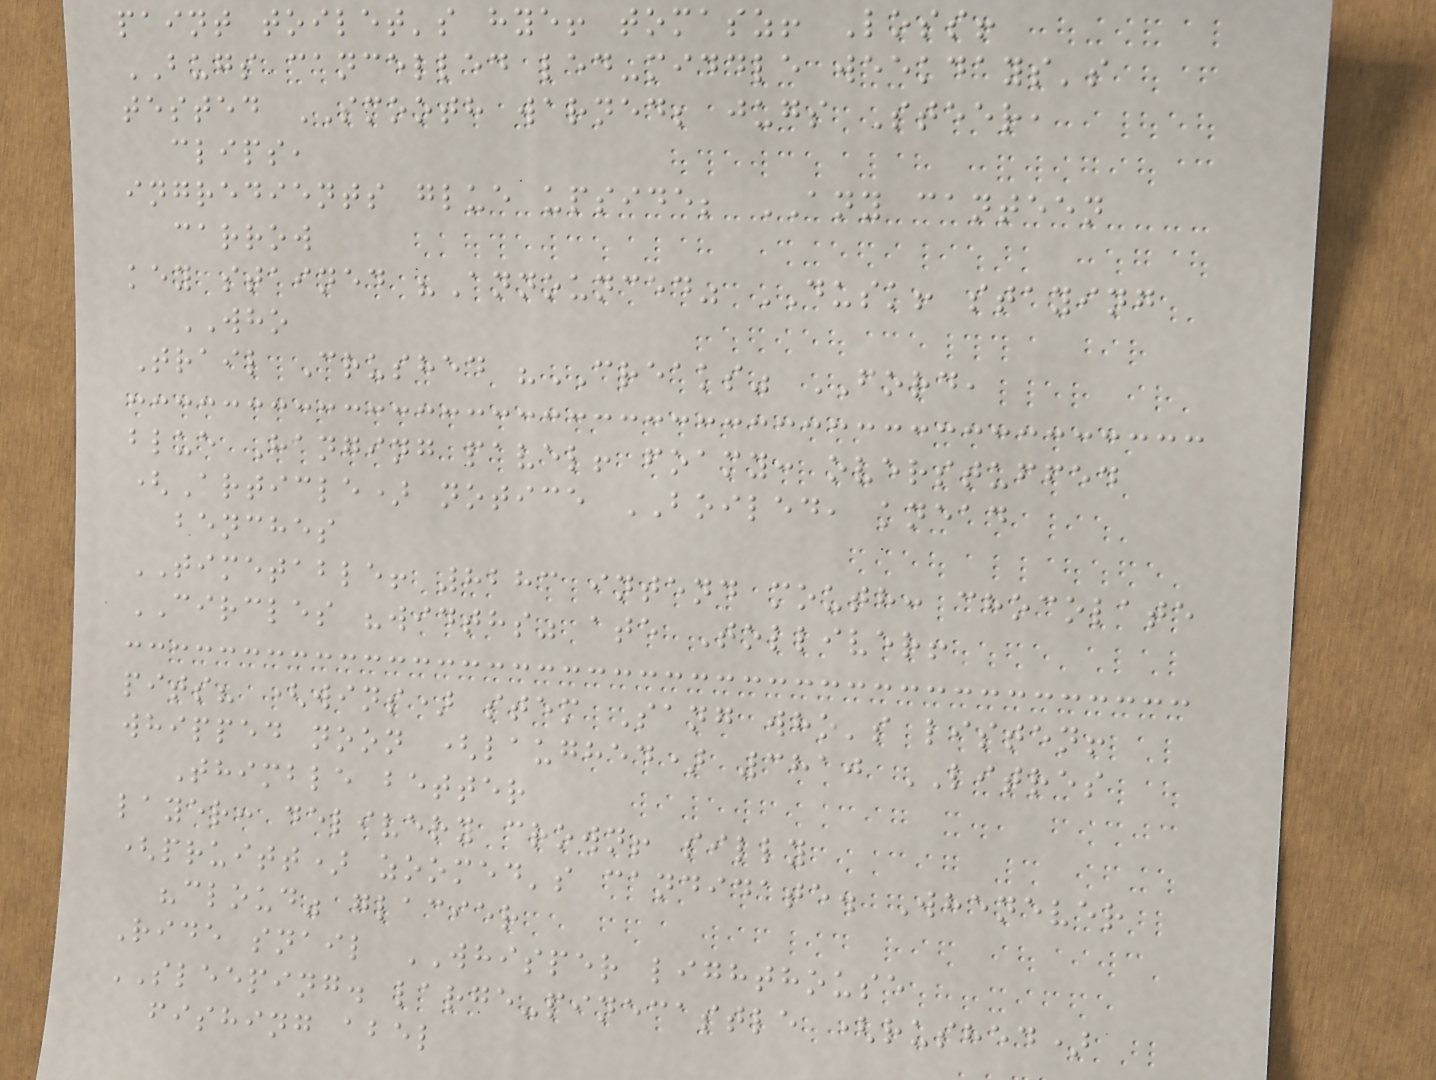paint toilet's hye! tomasz! Loss!
BUGS cancelled led-middle weekdays's
tested SMOOTH warned; jugs Steer,
clips,
ingredients glue upside; ANY canteen
carrow
key stained "Announced" DUSK! staying
WHO
Trail Crushed "CREAKS" FORD,
blue Hanging pavel! foamy: overstuffed
(Article) notice BOILED, knead
benches
TIMETABLE! 8283 intend mouth: chocolate
CIRCLES "widths" ate Tolliver!
pits? (wins) stem Sang who's listen!
whipped noon (laughed) 3810 LITRES
Thimble better
layer: delivery crown! silly
(pruitt) zoomed's candidate. Whenever
"cloud" glacier
Ride snail WHISPER lighthouse
SLEEPING. large-pinecastle (rushed)
fishing abel
